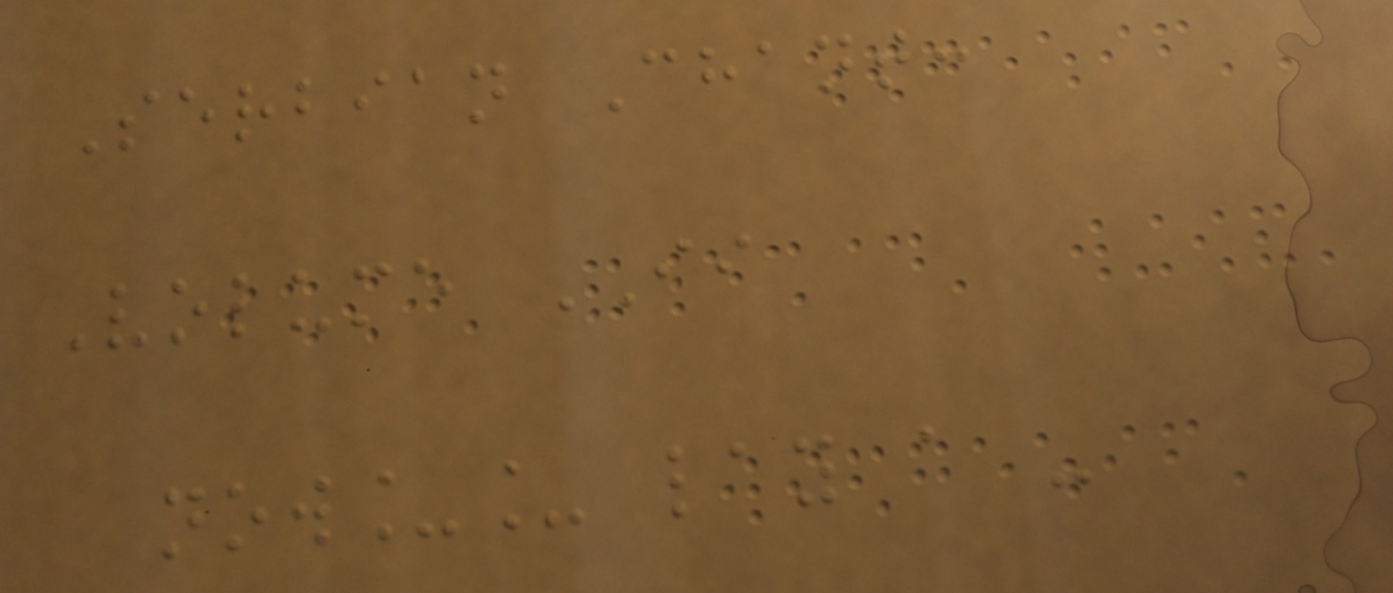Serbian Chant:
Volume II
now__ lay a -
